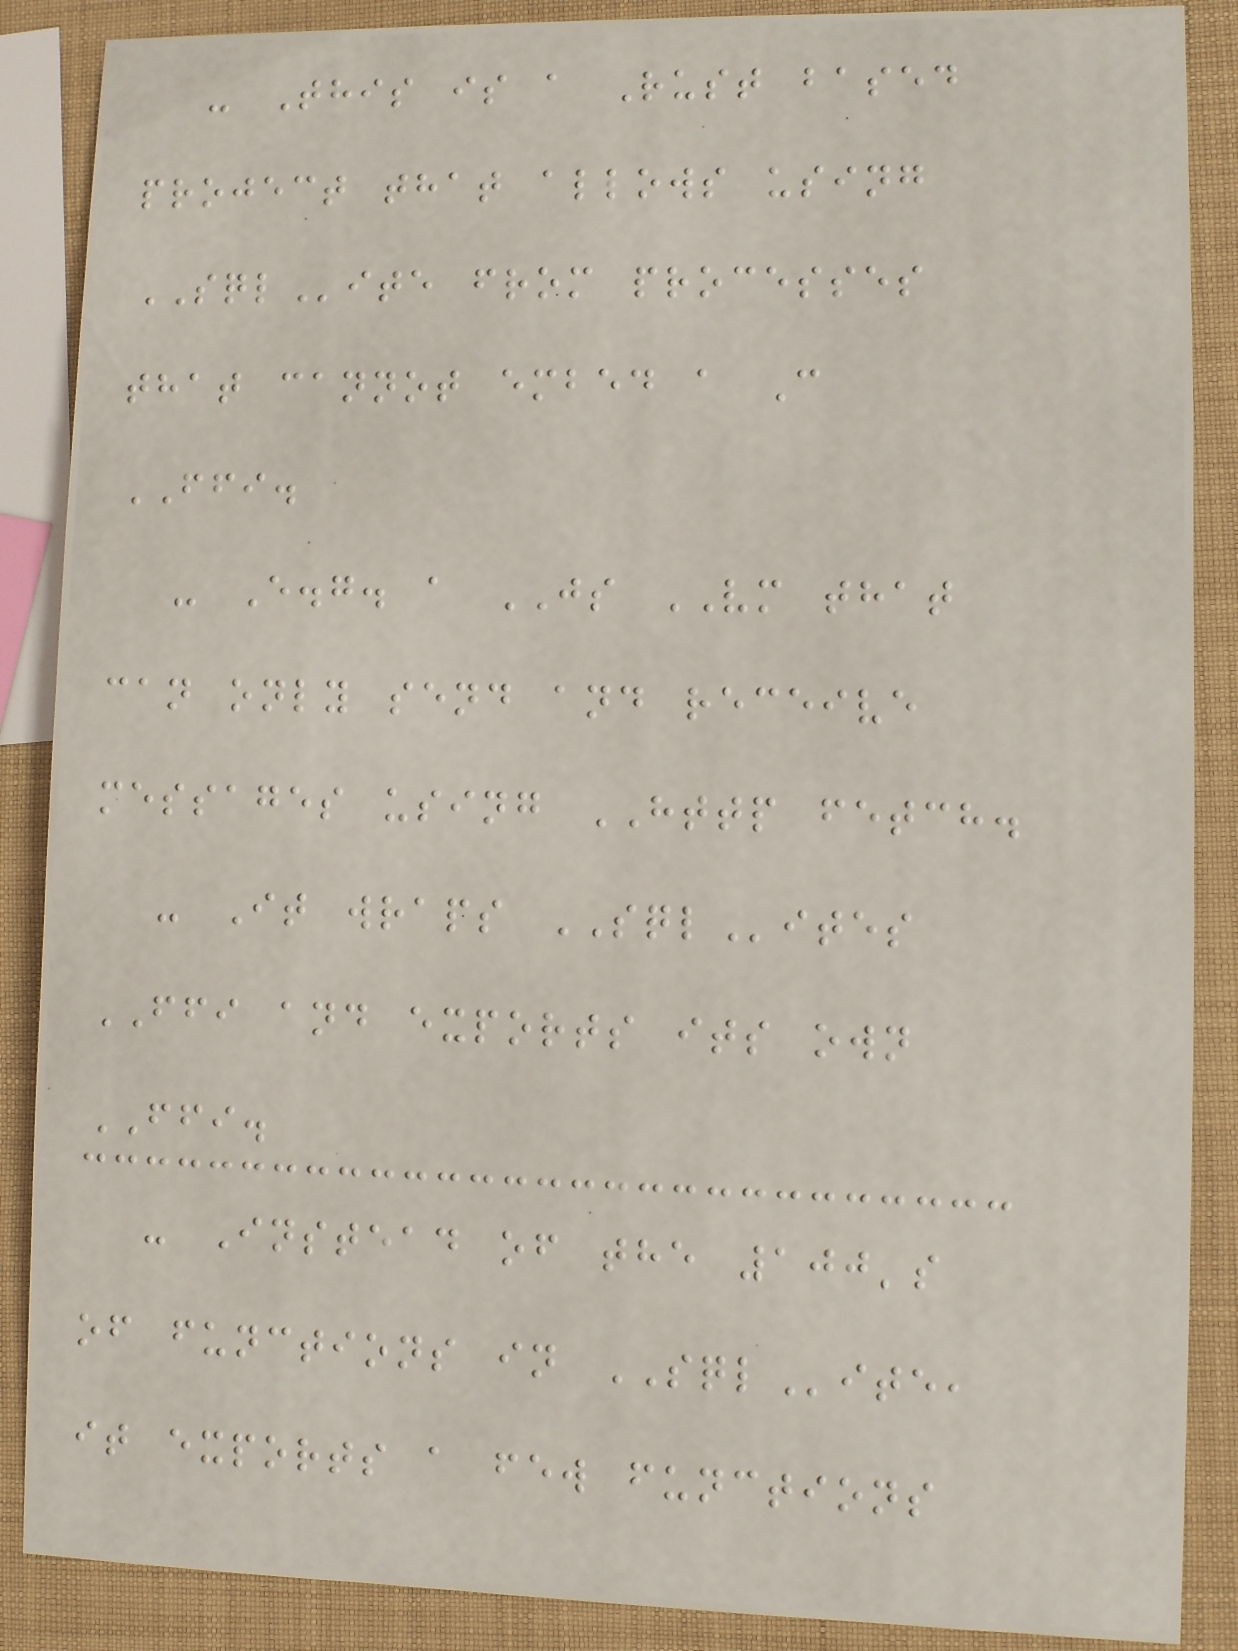- This is a Rust based
project that allows using
SQLite from processes
that cannot embed a C
FFI.
- E.g. a JS VM that
can only send and receive
messages using HTTP fetch.
- It wraps SQLites
FFI and exports its own
FFI.
- Instead of the 100's
of functions in SQLite,
it exports a few functions
